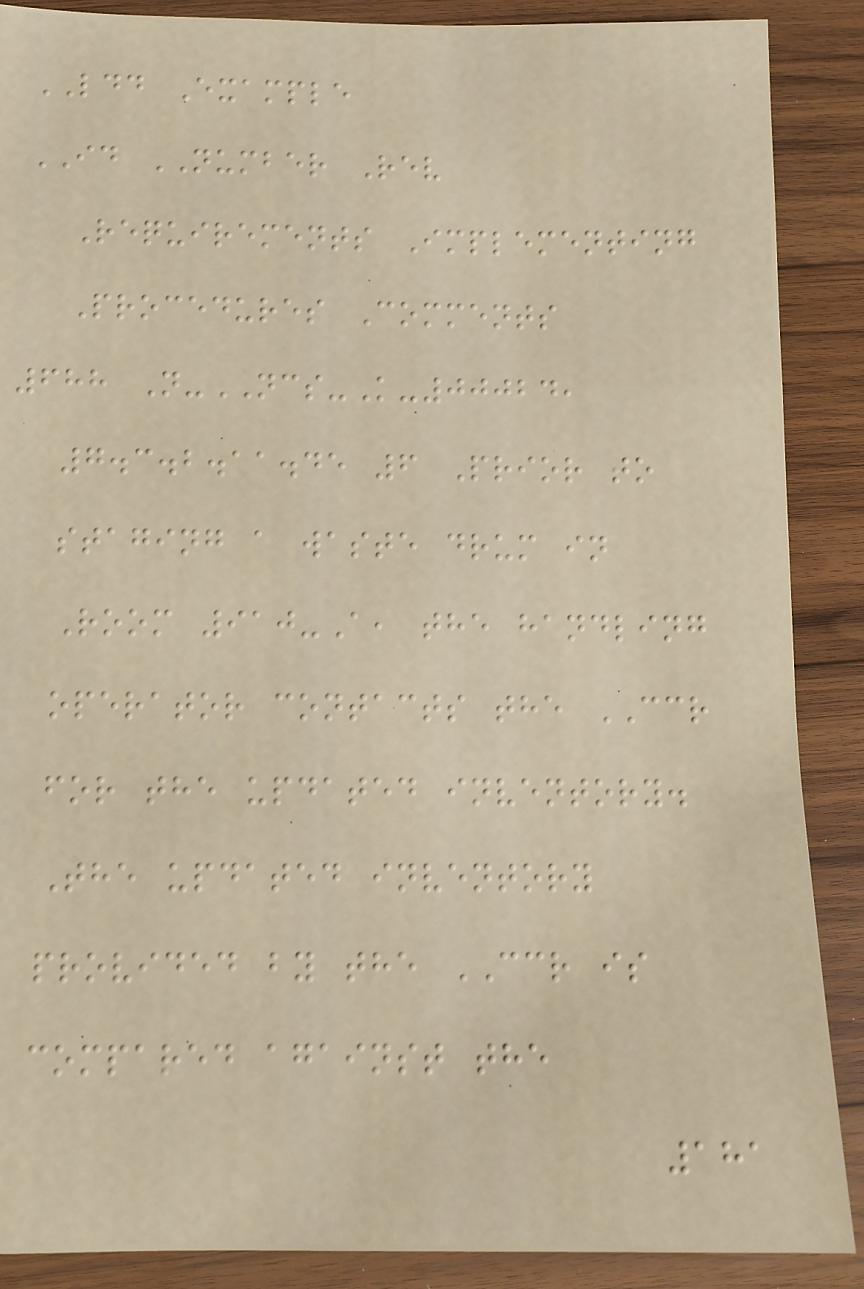LDD Example
ID NUMBER Rev
Requirements Implementing
Procedures Comments
688 N-NCS-K-00024,
7.3.2.11.45 6 Prior to
staging a waste drum in
Room 910-A, the handling
operator contacts the CCR
for the updated inventory.
The updated inventory
provided by the CCR is
compared against the
181
